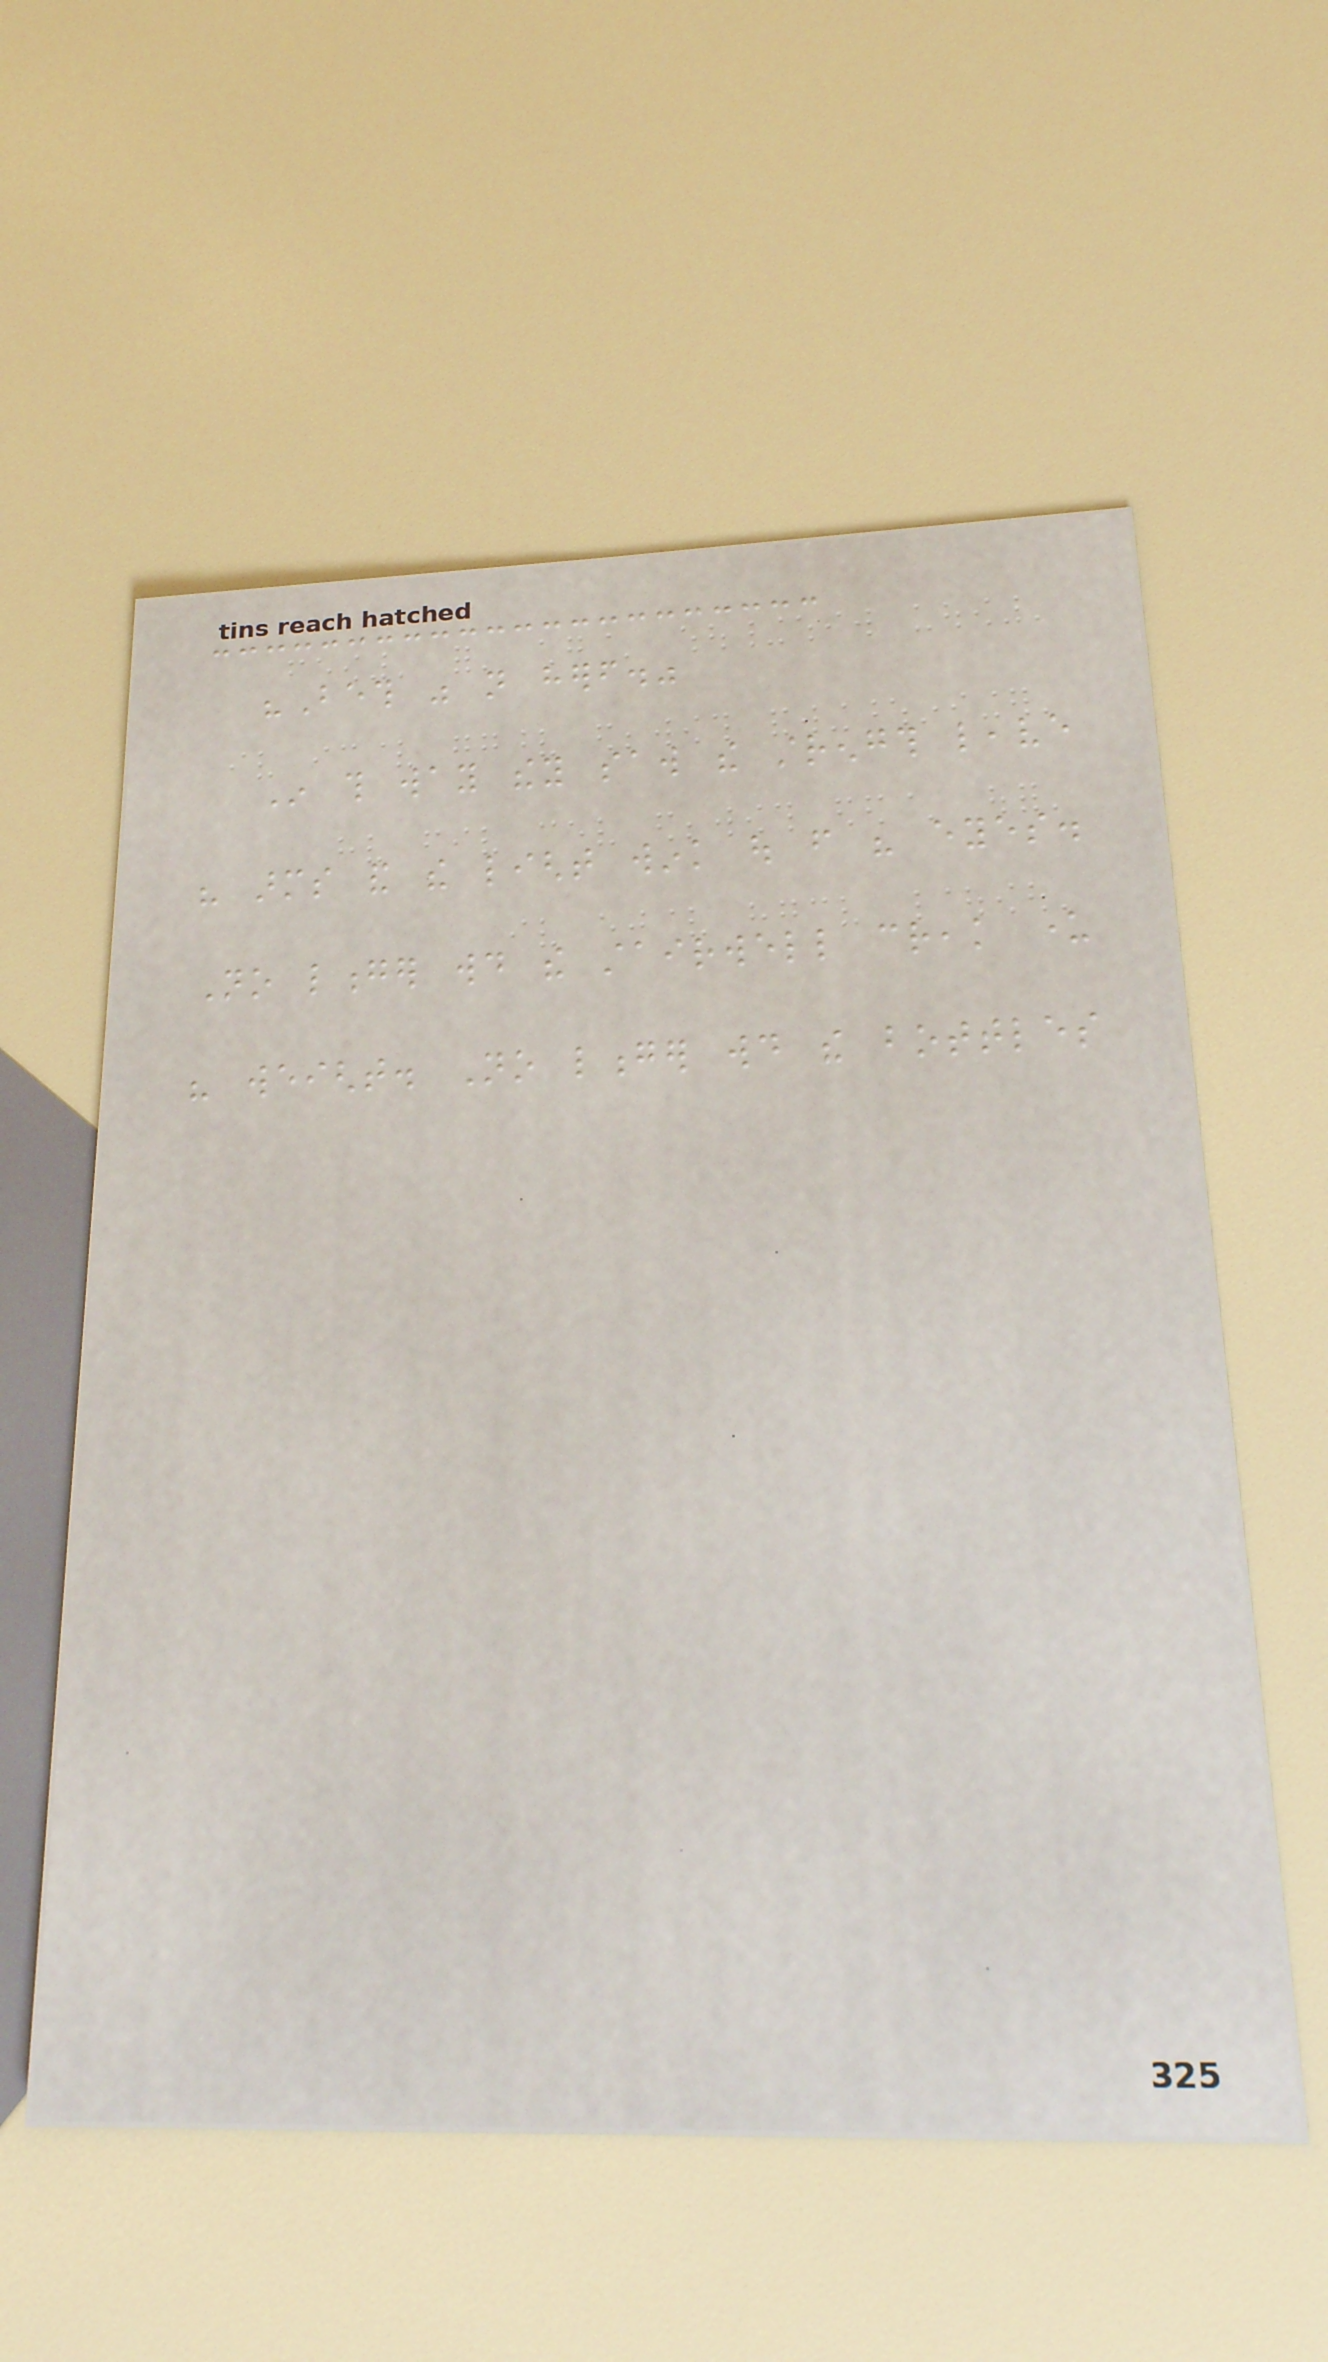"Beth was not herself."
In this way they saw the strength leave
his arms and the light wink out from his eyes.
No longer would the stairwell creak under
his weight. No longer would the bottles
